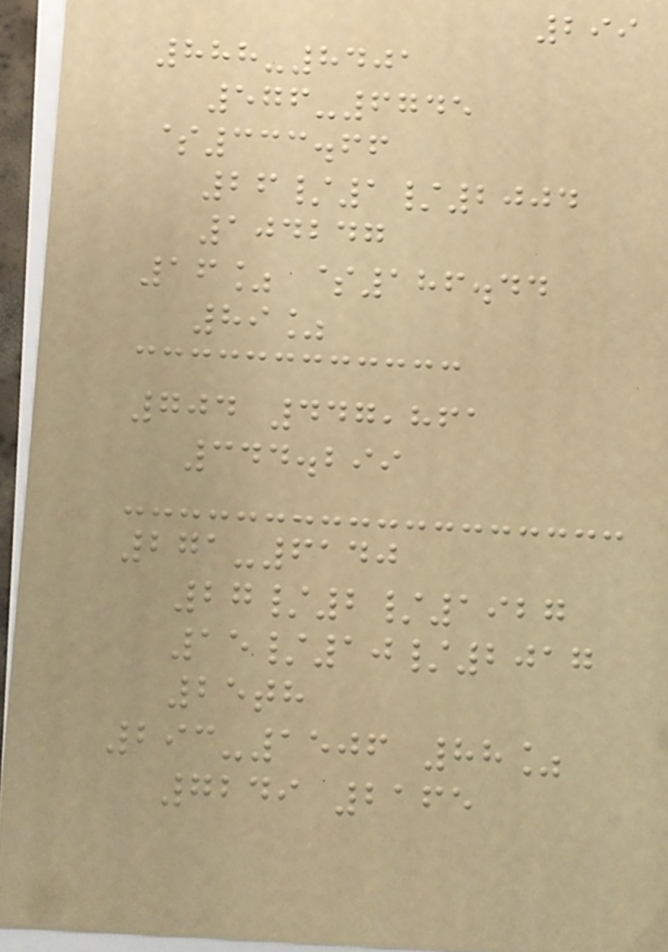299
888-8401
576-6745
$333.66
26/1/2004
104247
16% $186.44
89%
704 447,861
344.299
271-6140
27/2/1927
15/10/2017
25th
293-1506 88%
7249 2165
